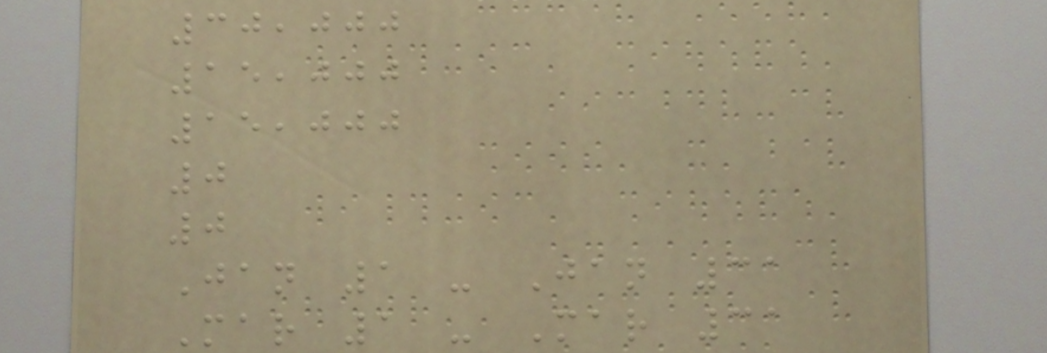30,000
15,000
15,000
0
0
Jan 1 - Jan 31
Mar 1 - Mar 31
